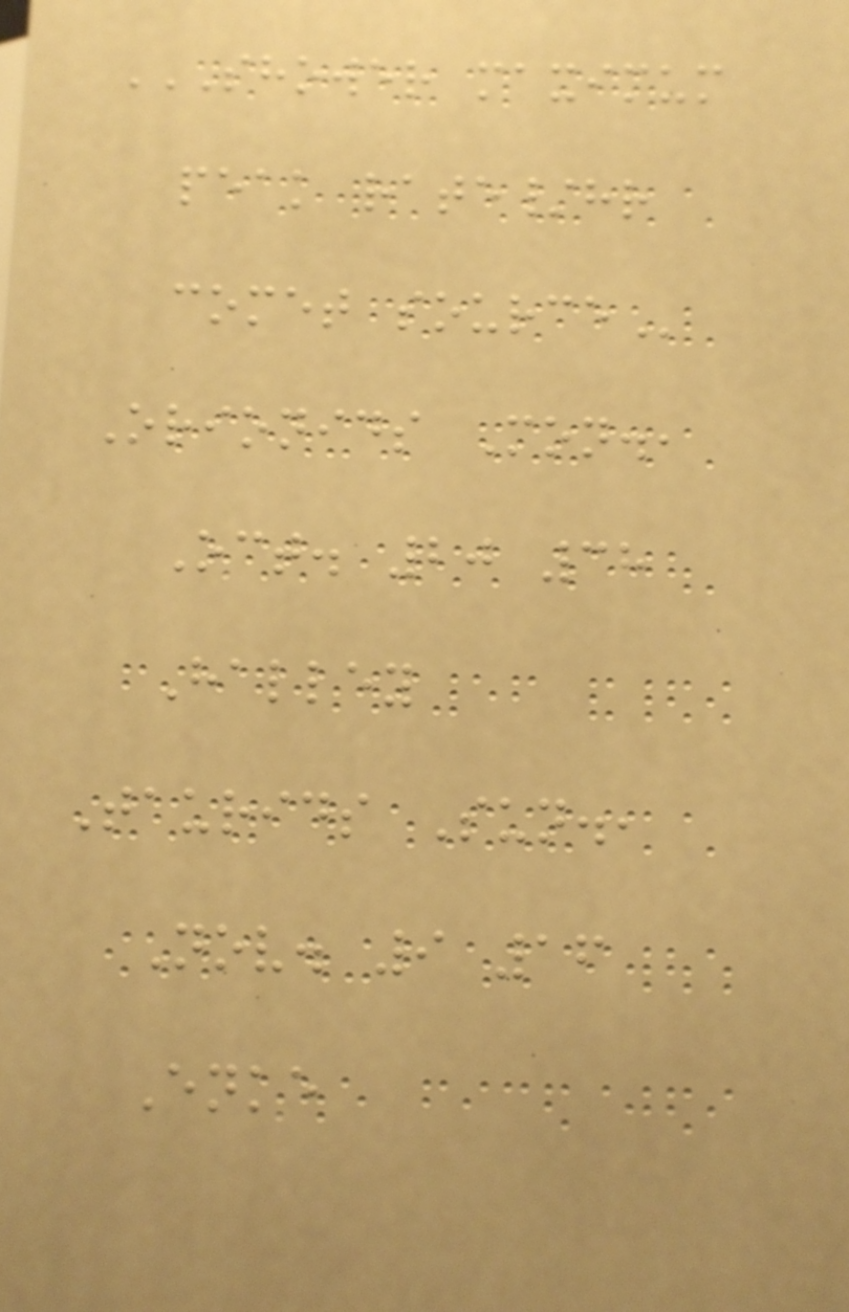SHOWER MAXIMUM
PEAK RATE/HR
COMET SOURCE
Orionids Mon.,
Oct. 20 38
Halley
Taurids Sun.,
Nov. 9 16
Enke
